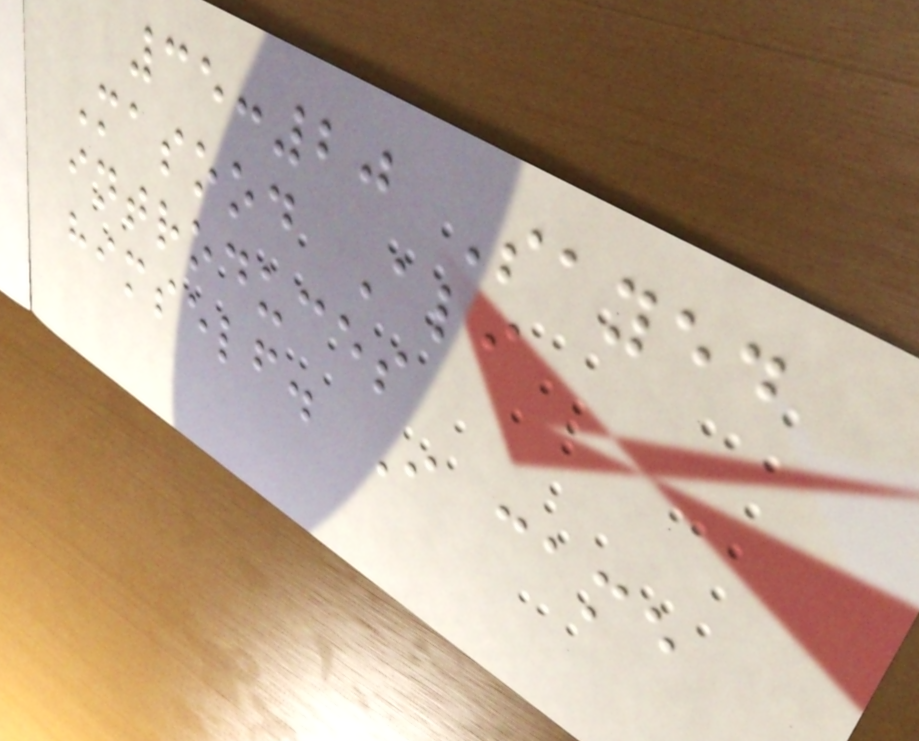35:20 Sayed
Masood Ali
introduces
himself. I came
